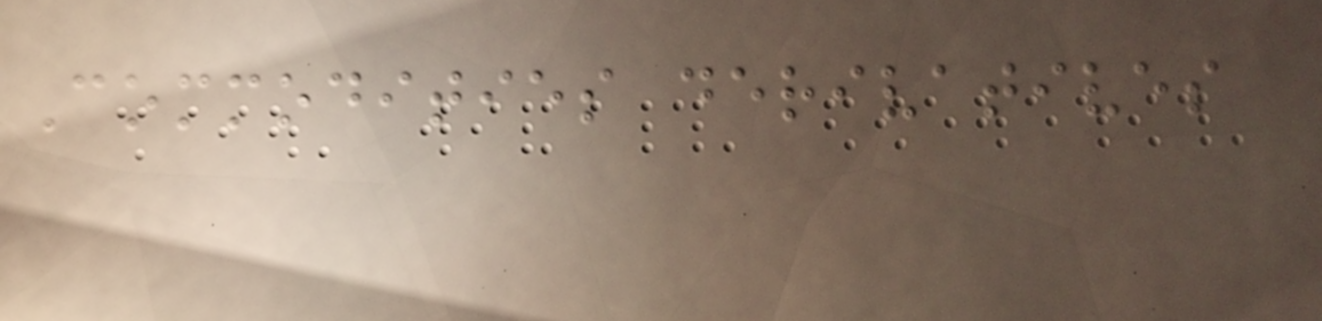Commodities derivatives
